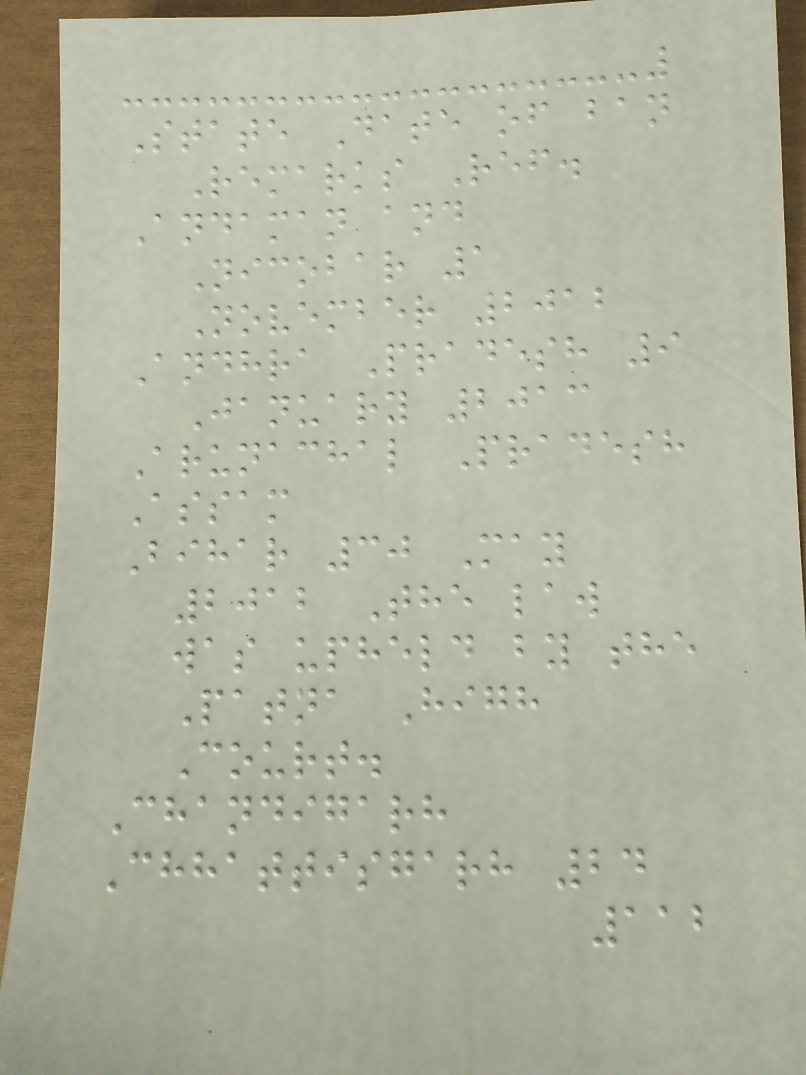State Date of ban
Remarks Ref.
Andaman and
Nicobar 1
November 2012
Andhra Pradesh 9
January 2013
Arunachal Pradesh
Assam
Bihar 30 May
2012 The law
was upheld by the
Patna High
Court.
Chandigarh
Chhattisgarh 24
112
